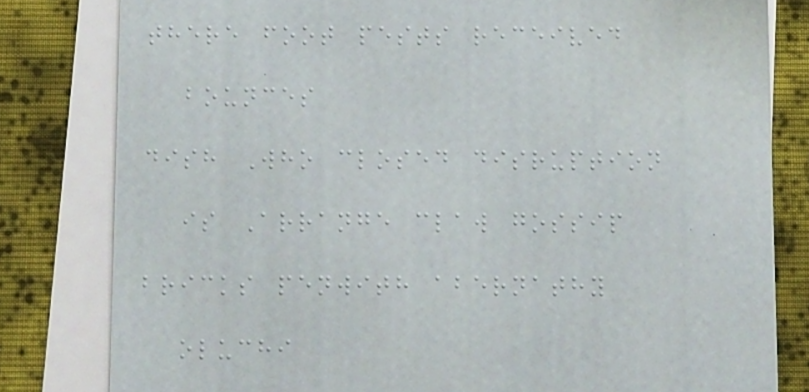there foot pests received
bounces
dish Who closed disruption
is Arrange claw gossip
bricks penwith abernathy
oluchi
